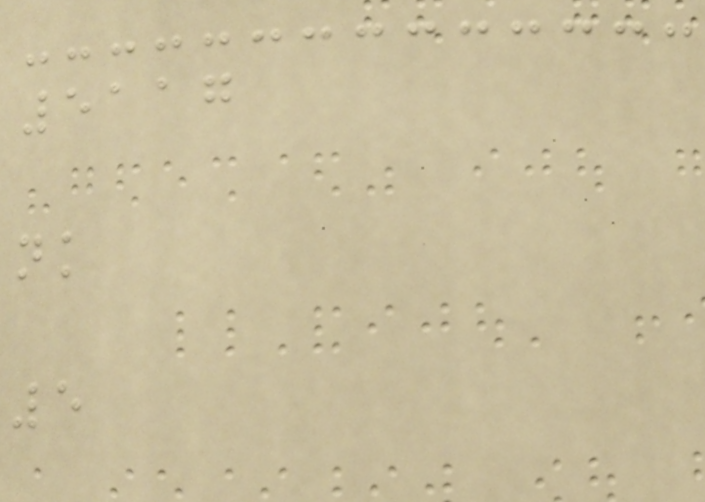5117
nk
5
